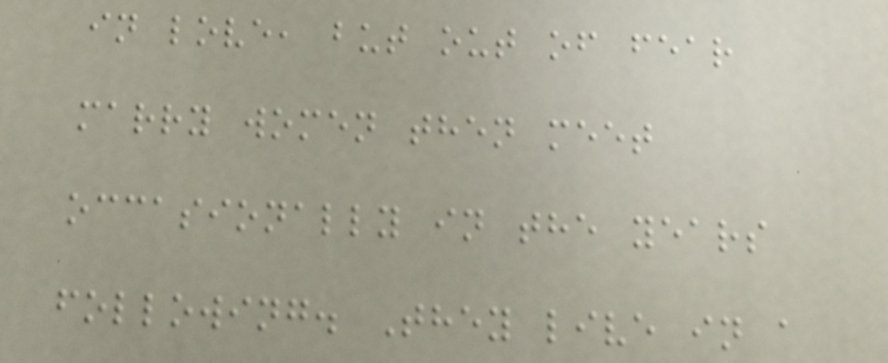in love, but out of fear
marry women then meet
occasionally in the years
following. They live in a
